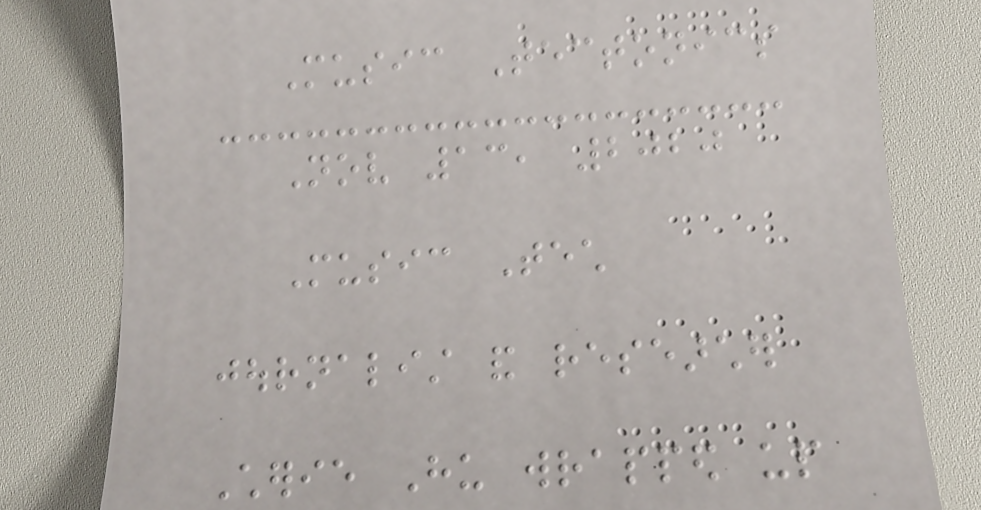Music Tectonics
Nov 13, 2020
Music Tech
journalist and researcher
Cherie Hu wrapped up
